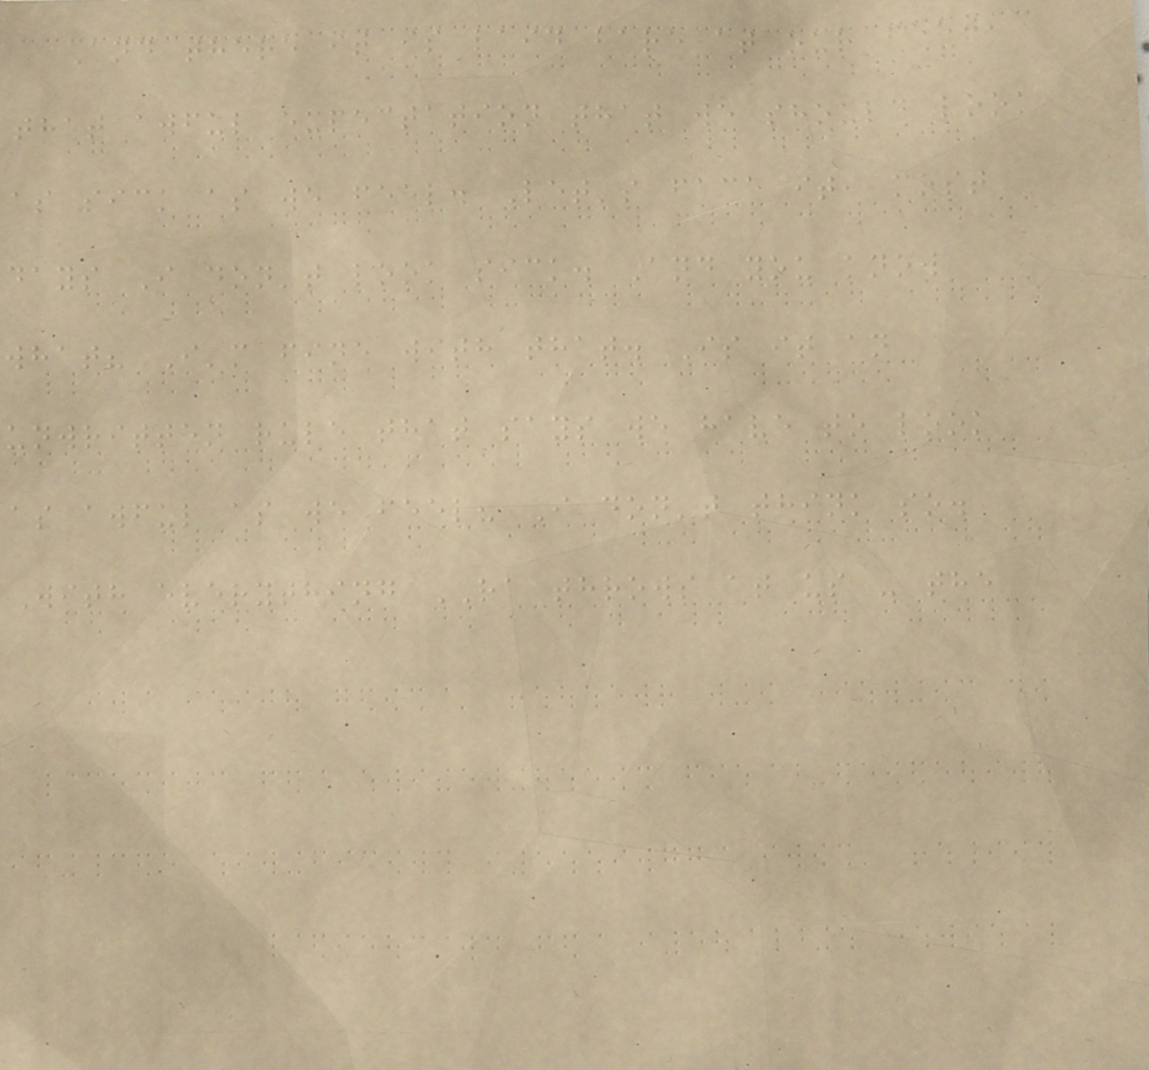And there it is laid bare at our feet,
that awful expectation that we should look
as sick as we feel. Let's face it, most
days I don't look sick. And you know
what? I'm fine with that. Is it an
unwritten rule that says we have to look
as awful as we feel? I don't think so.
With everything RA throws at us - the
